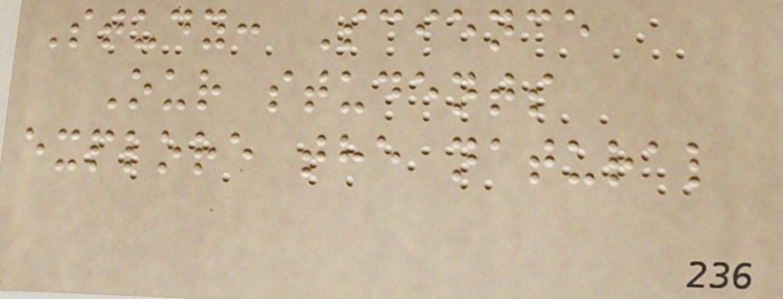Study: Science
Our students
explore the natural
